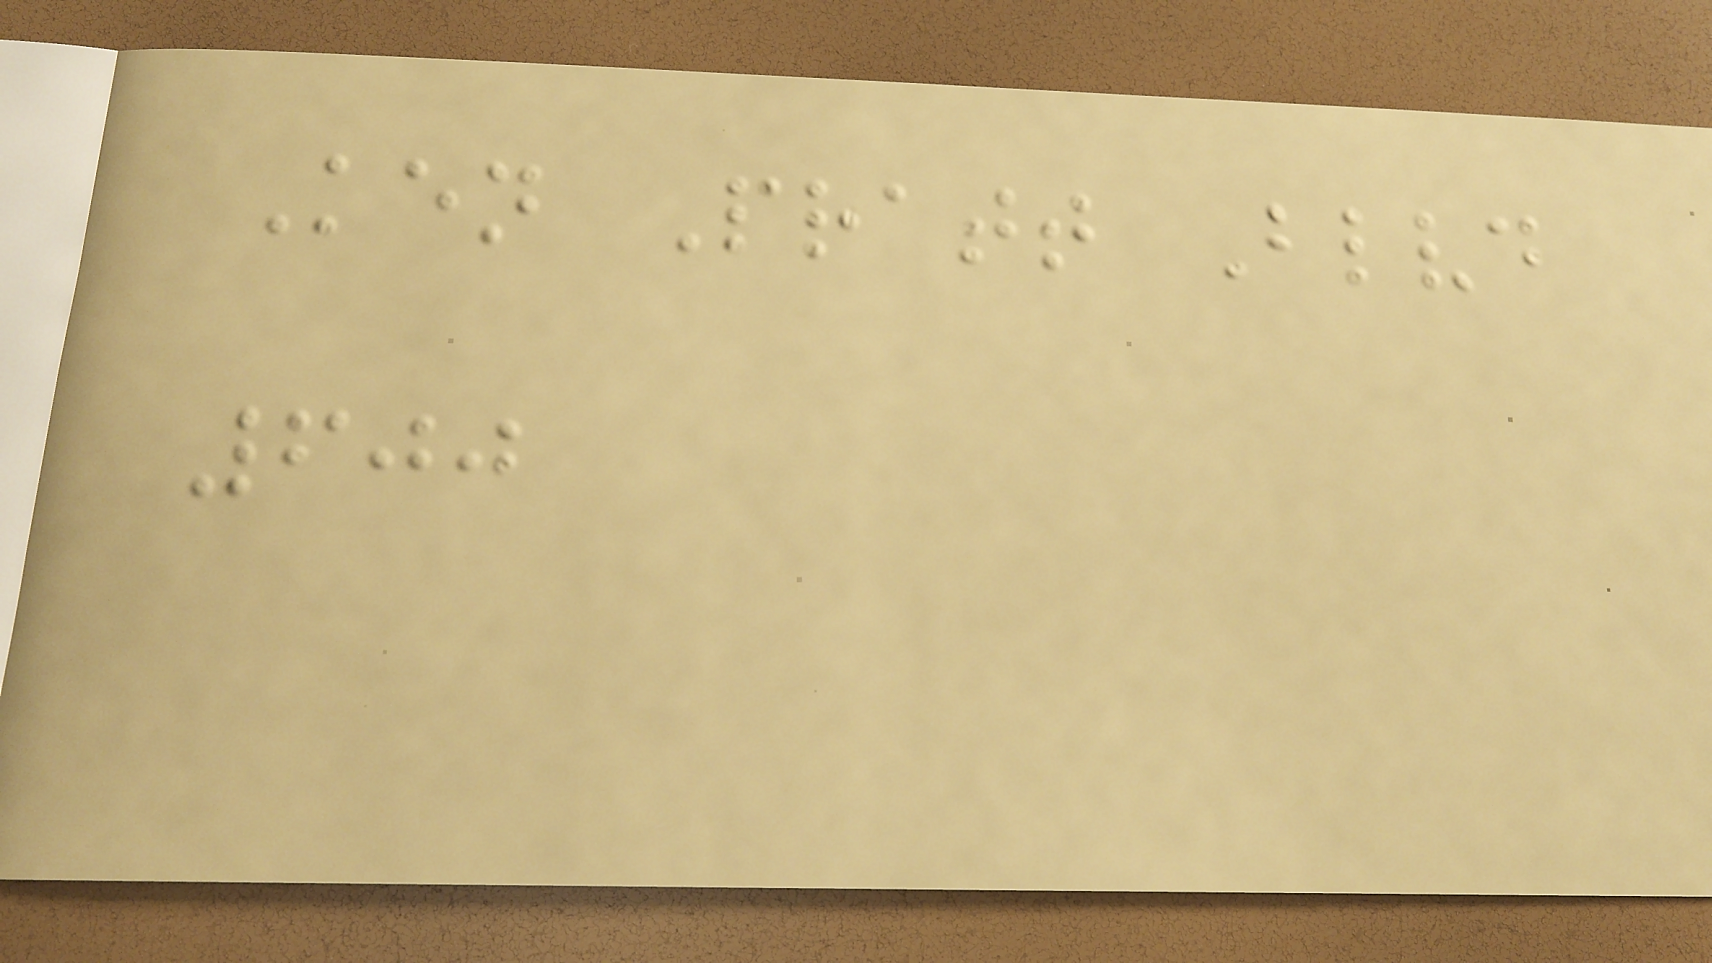Ken Pratt Blvd
600
